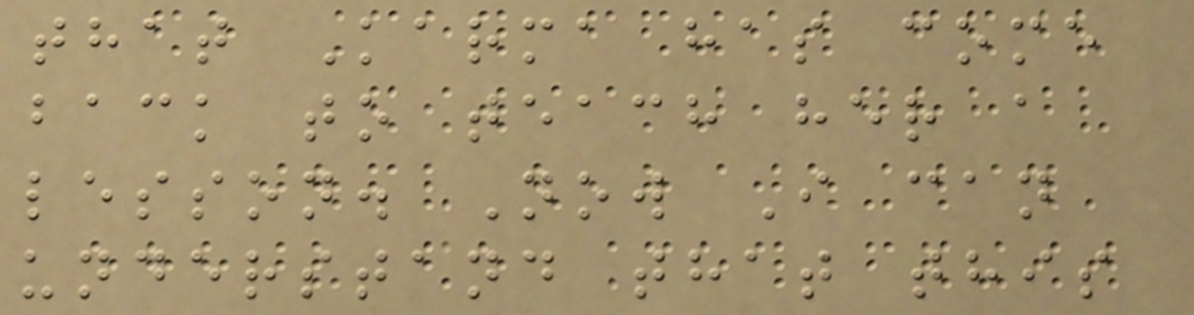that Karma has come
back to teach her a
lesson. Now I can
understand that this
